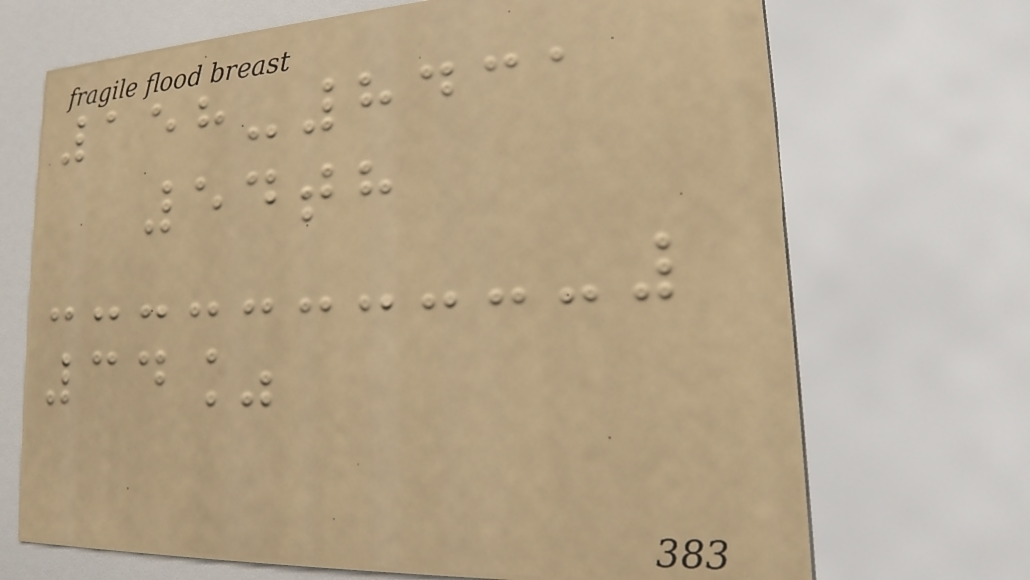158-8431
54th
34%
